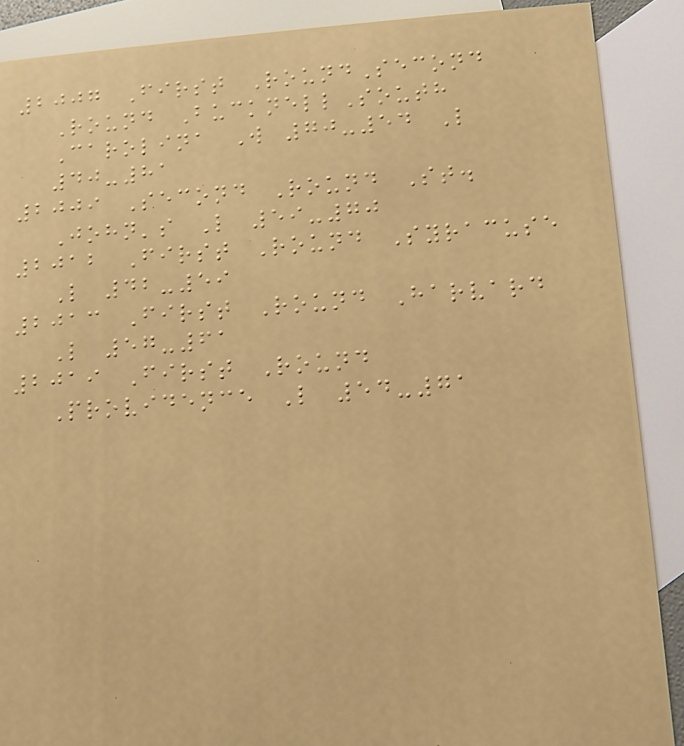2007 First RoundSecond
Round BucknellSouth
Carolina W 70-54 L
40-81
2009 Second Round St.
John's L 59-70
2012 First Round Syracuse
L 42-59
2013 First Round Harvard
L 57-61
2019 First Round
Providence L 54-71
